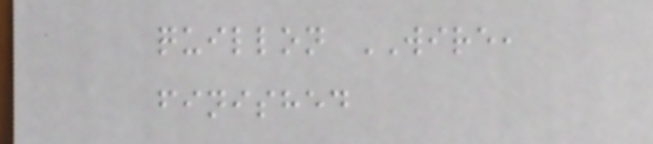quillon WIRE,
finished
